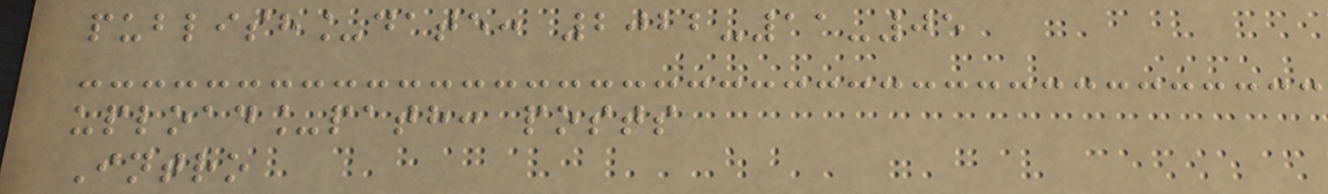publish_date: 2022-11-05
upload_path: posts
Intro
